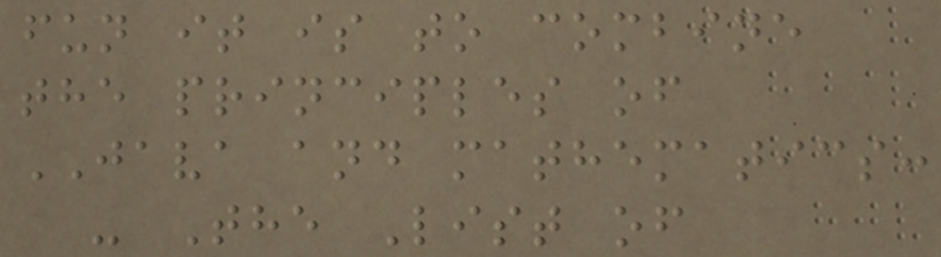fun it is to combine
the principles of
JAVA and mathematics:
- The List of
